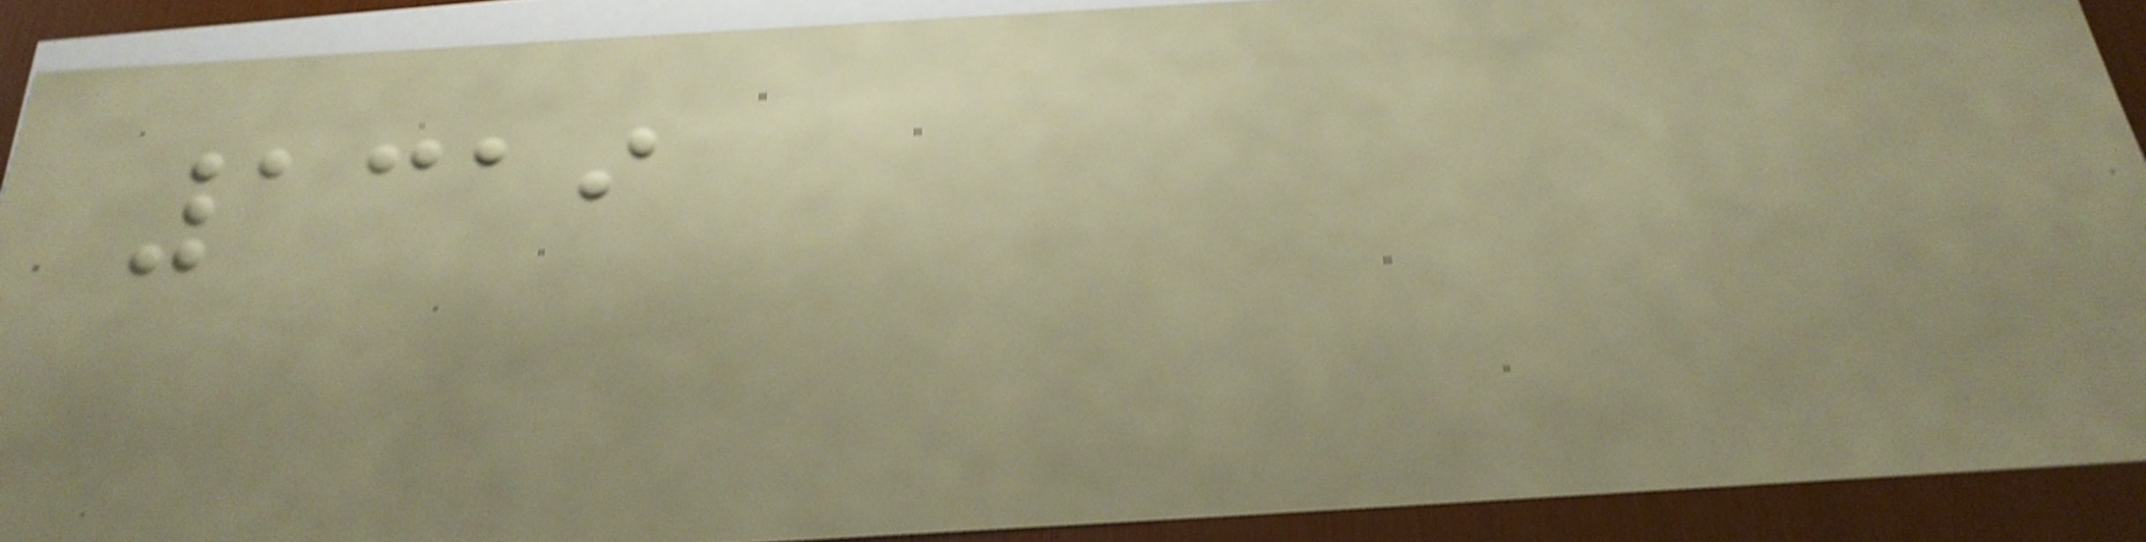1319
